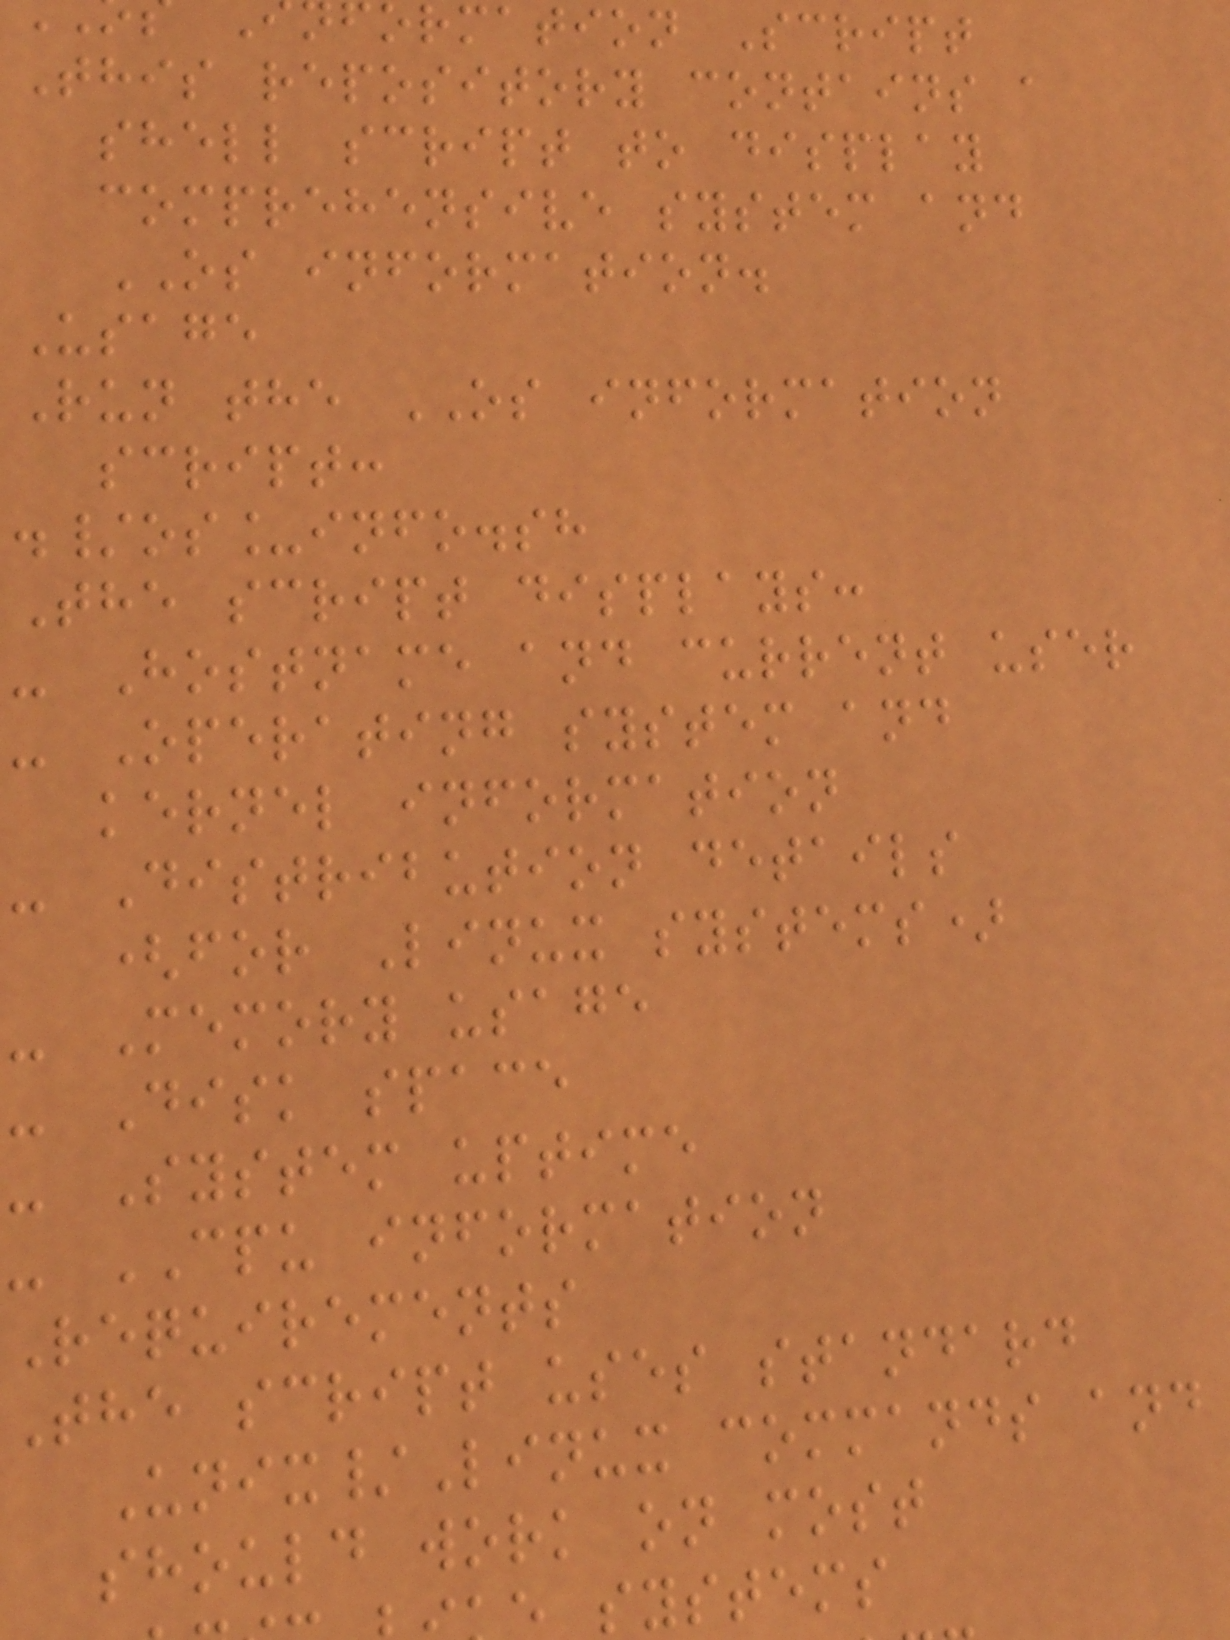ormation Script
This repository contains a
shell script to display
comprehensive system and
OS information.
Usage
Run the OS information
script:
./os_info.sh
The script displays:
- Hostname and current user
- Operating system and
kernel information
- Distribution details
(for Linux systems)
- Memory usage
- Disk space
- System uptime
- CPU information
Requirements
The script uses standard
Unix/Linux commands and
should work on most
systems
